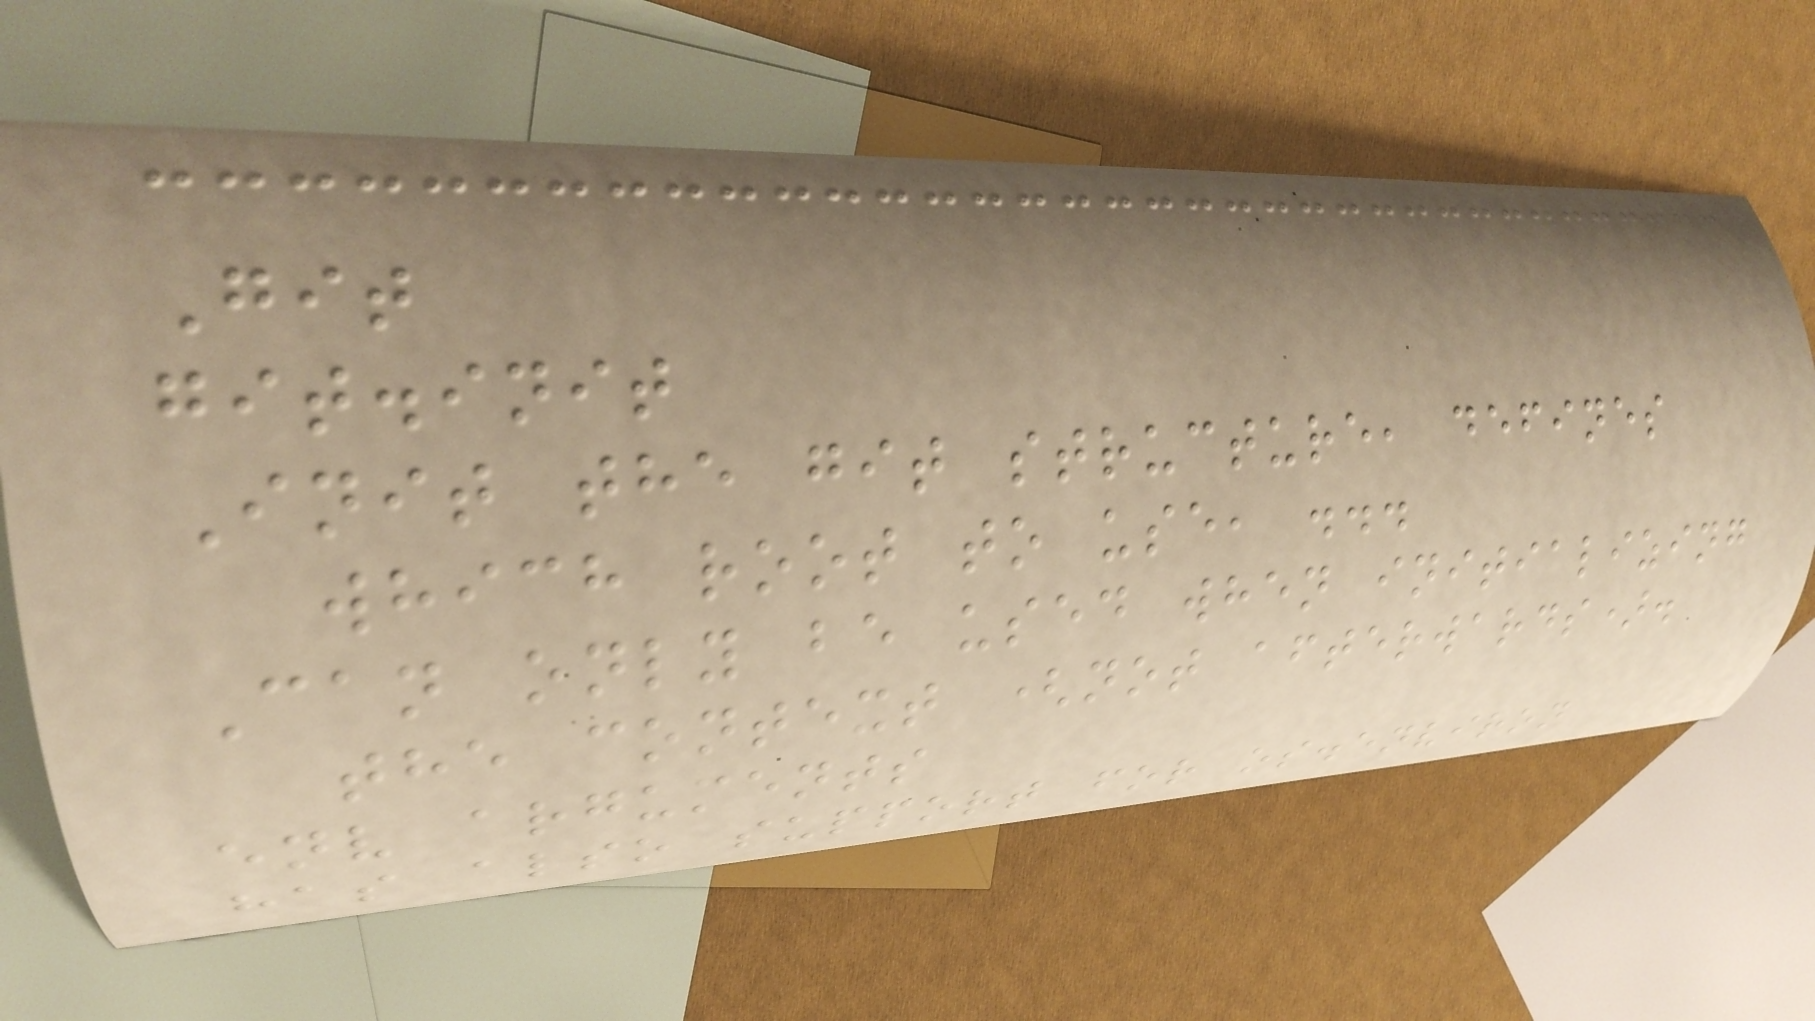Git
git.init
Init the git structure, defines
which root to use, ...
Can only be used when initializing
the context (not afterwards).
env arguments
has also support for os.environ
